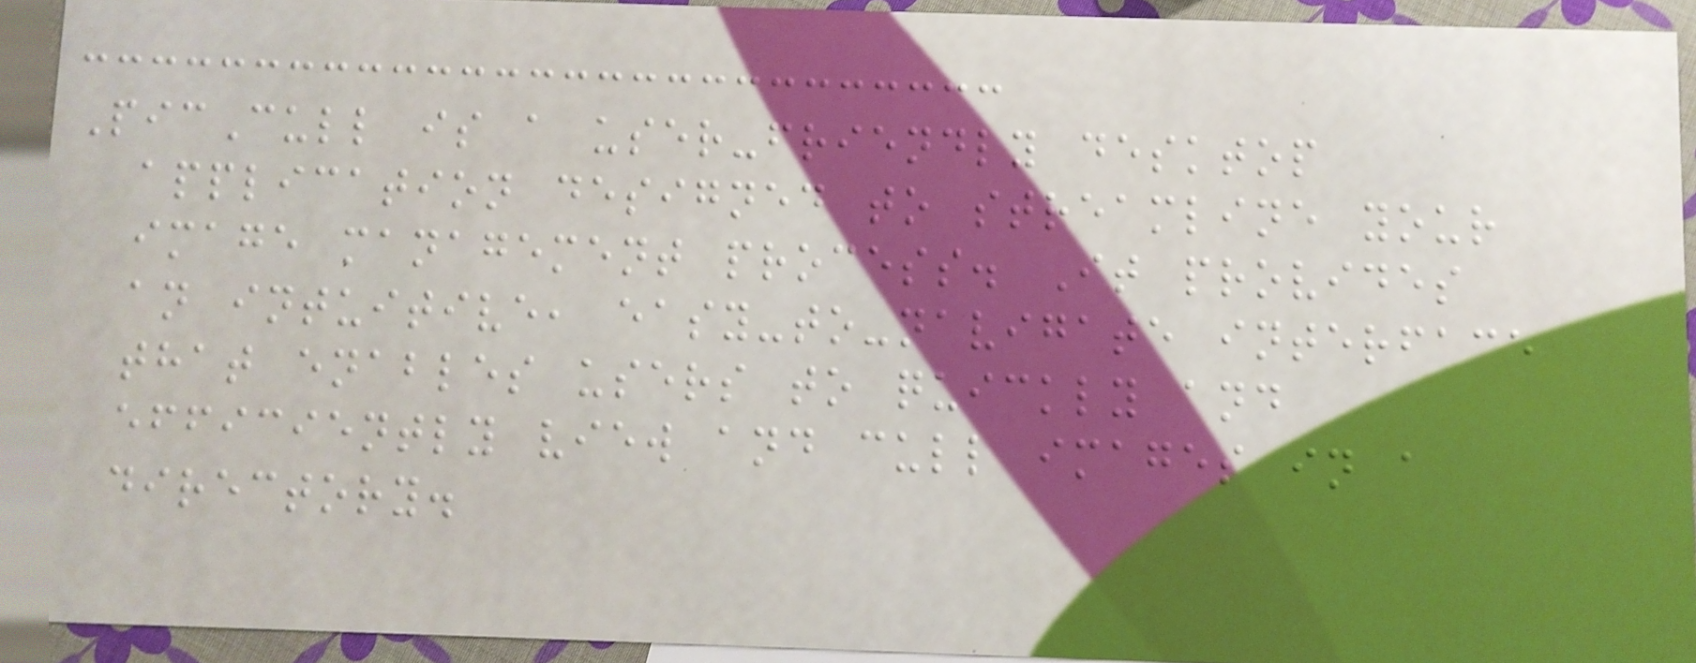PicCull is a user-friendly desktop
application designed to streamline your
image management process. It provides
an intuitive, easy-to-navigate interface
that enables users to quickly and
efficiently view and cull images in a
directory.
